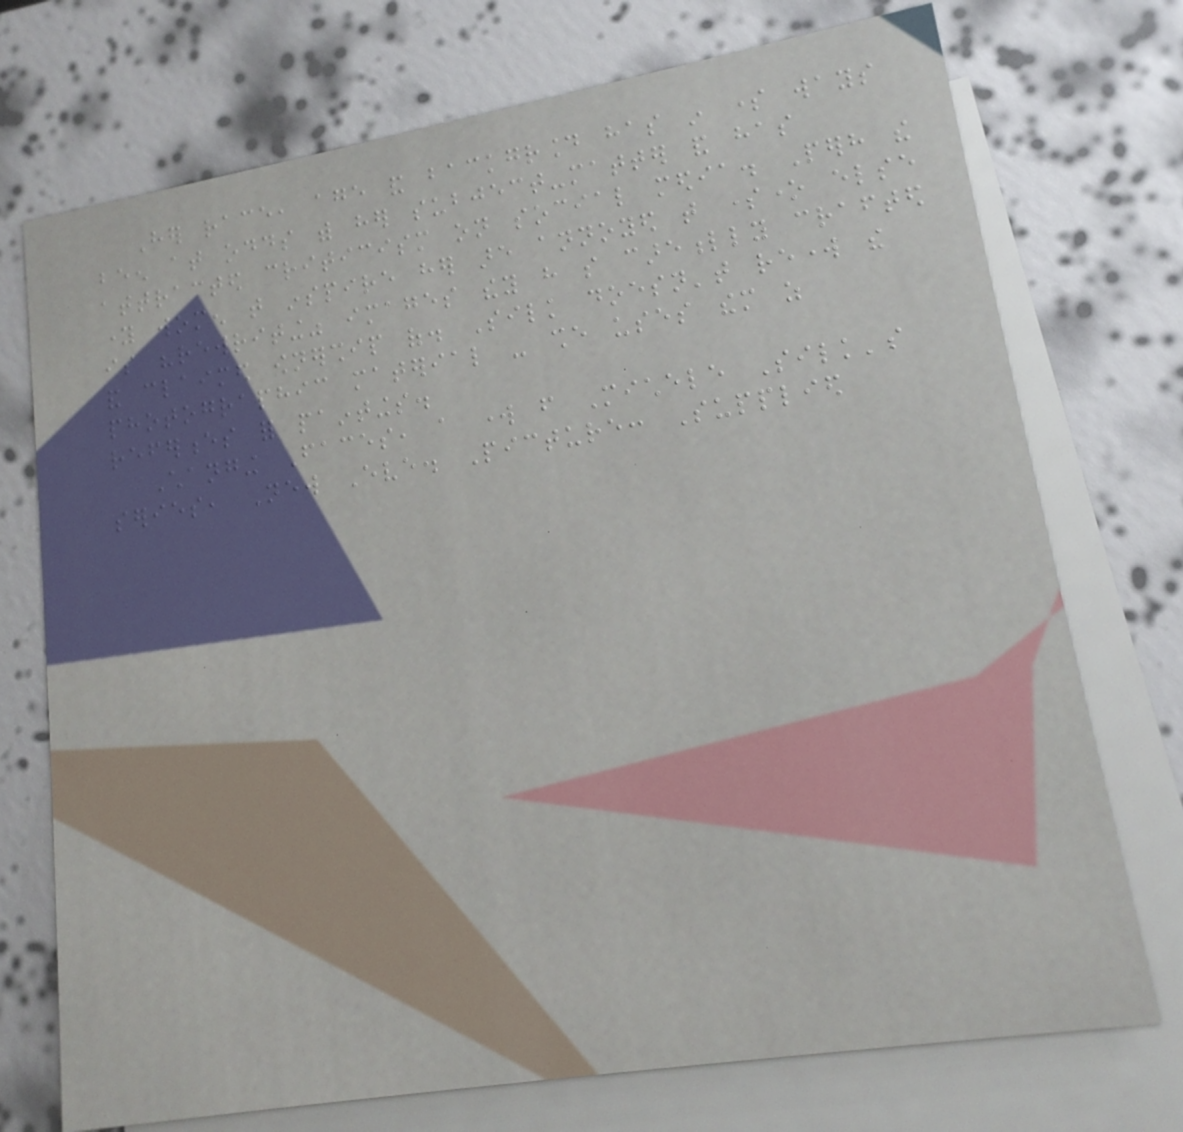Her race, age and background has in some ways
been at odds with her subject-matter and has
attracted criticism on social media. Perhaps the
young women that inspire her are annoyed that someone else
is "rewriting" images they have so carefully crafted
and claimed ownership of. Silk doesn't rework the
photographic material - she uses them as
references for paintings.
Changing Faces, a work from Michele Silk's
series, New Eve. Picture: Supplied
